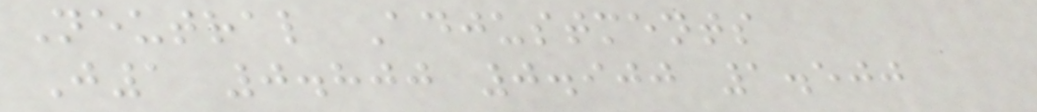Neutral Adjustments
J1 0.800 0.900 1.500
